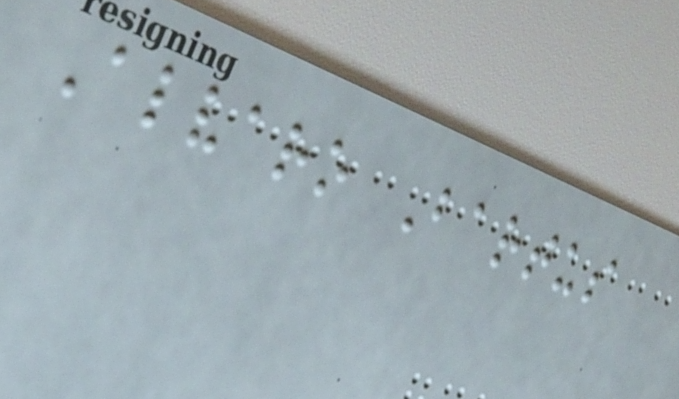Alvaro Bartus
